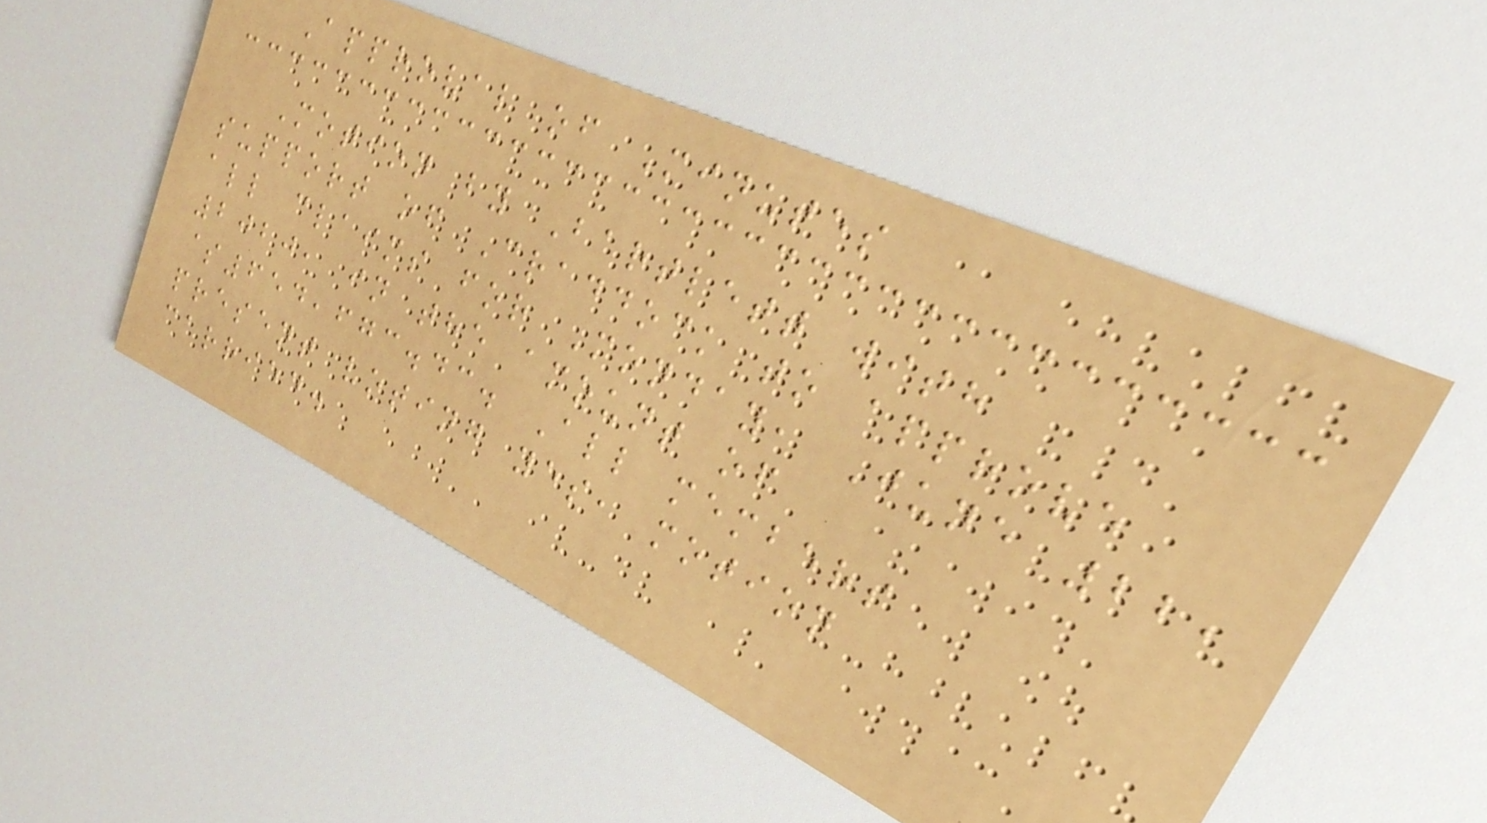Approval of Minutes
Motion by Bartlett with
support of Craddock to approve
all claims for Monday, June 22,
2020, in the amount of
$654,673.43. All members
present voting yes, motion
carried.
